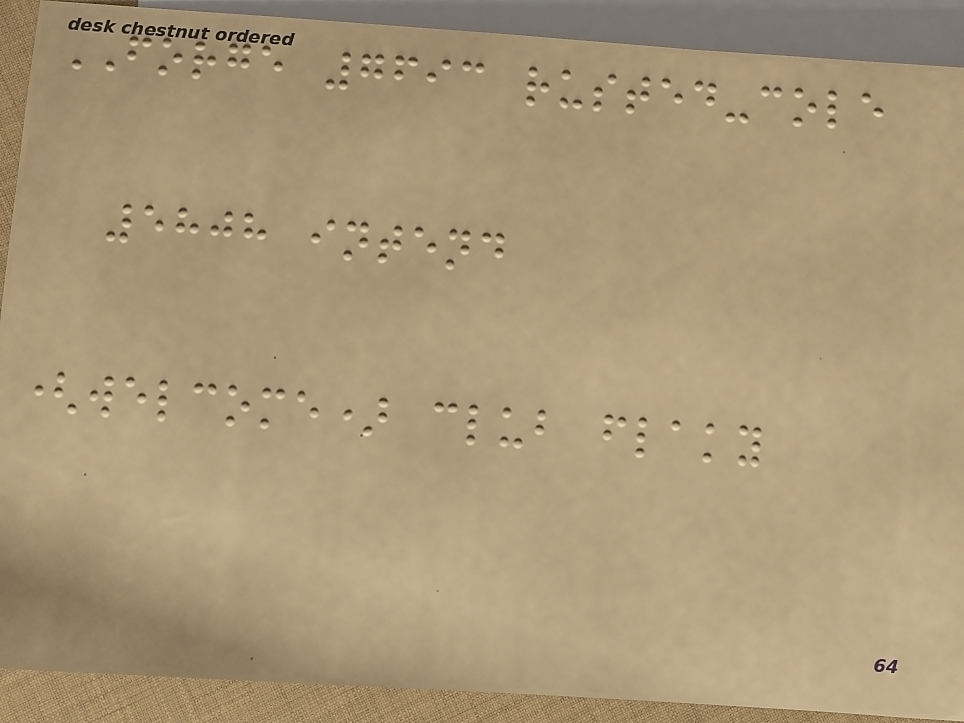FORGE 7693 rusted-cole
5808 intend
(welcome) club flaky
